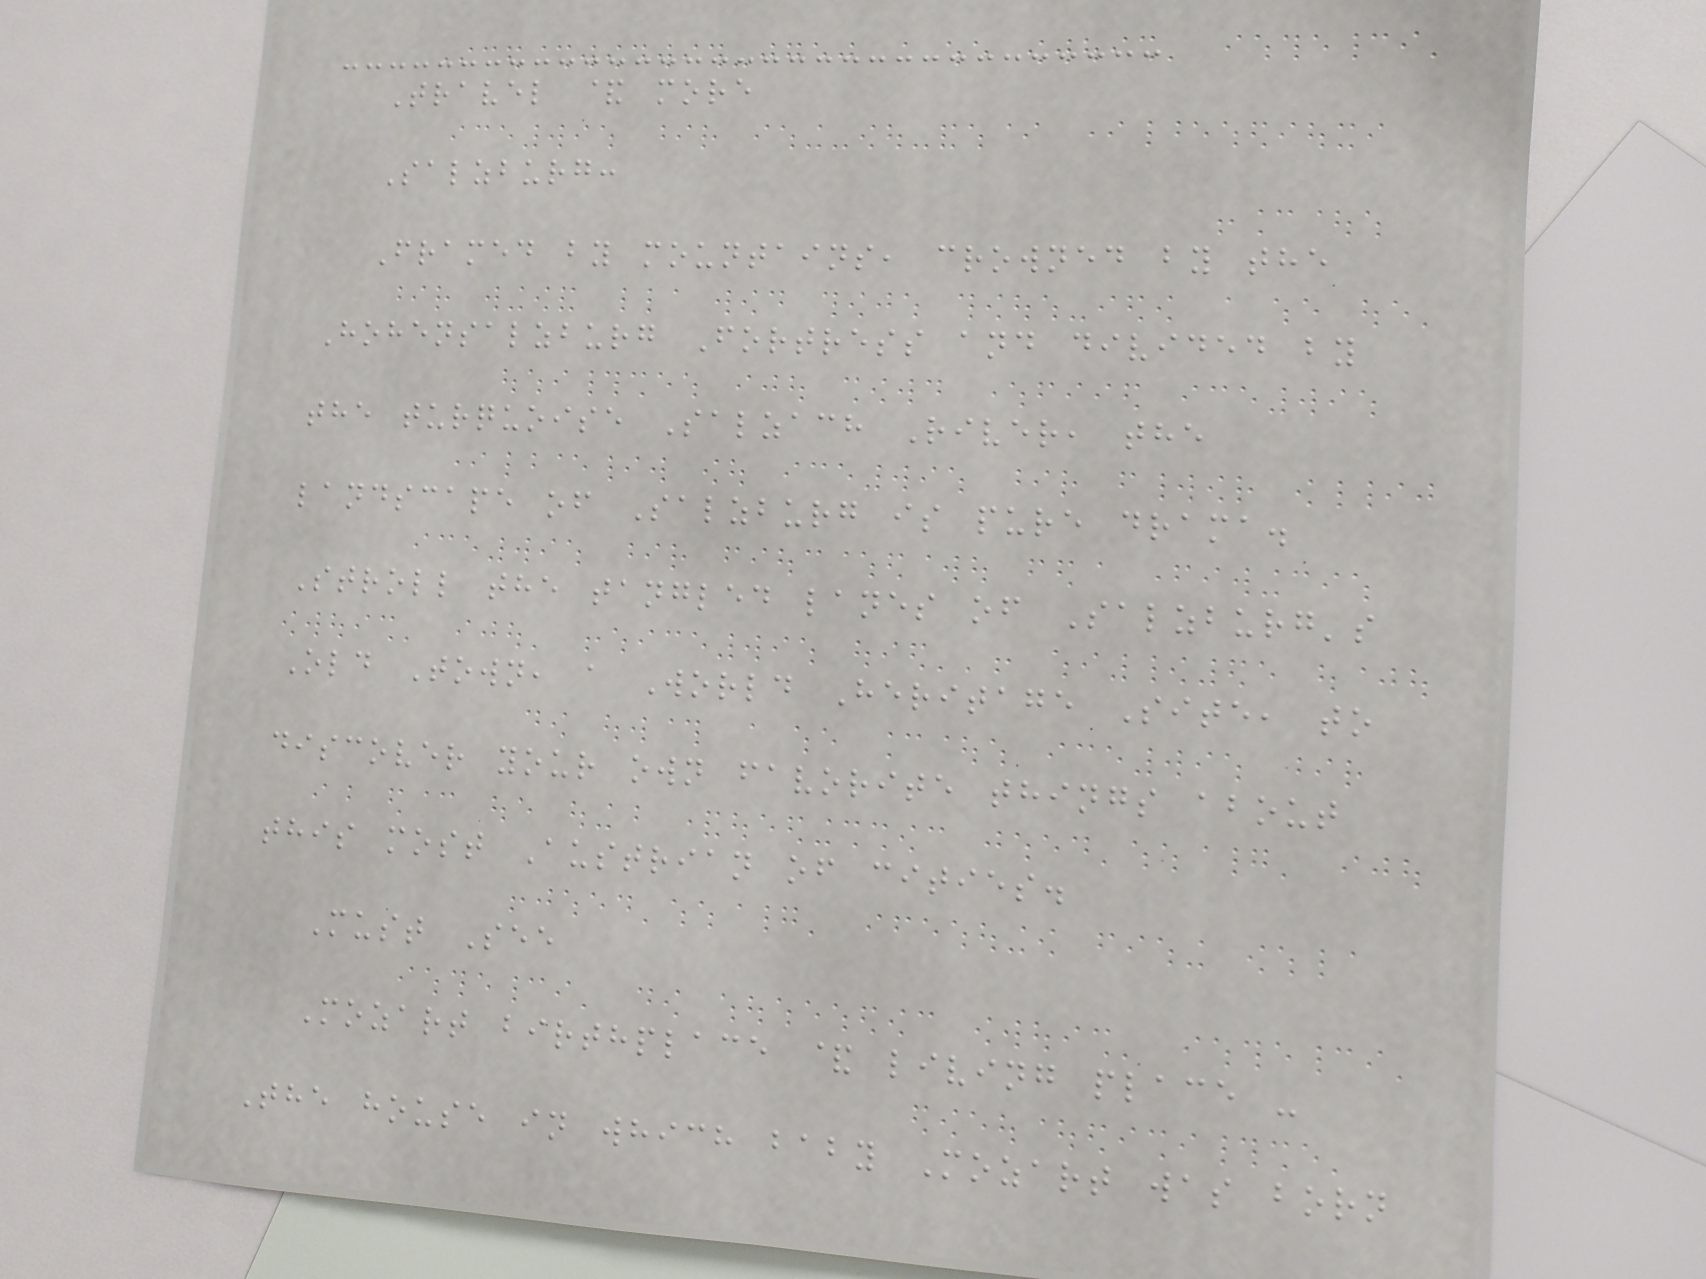Travel & more
Salzburg:
Framed by mountains, crowned by the
Hohensalzburg Fortress and divided by
the turquoise Salzach River, the
landscape of Salzburg is pure drama.
Stroll the tangled lanes of Salzburg's
Old Town, a World Heritage Site, to
discover your own favorite things about
this most Austrian of cities.
Must See
Mozart birthplace & living place -
The house in which baby Mozart was born
